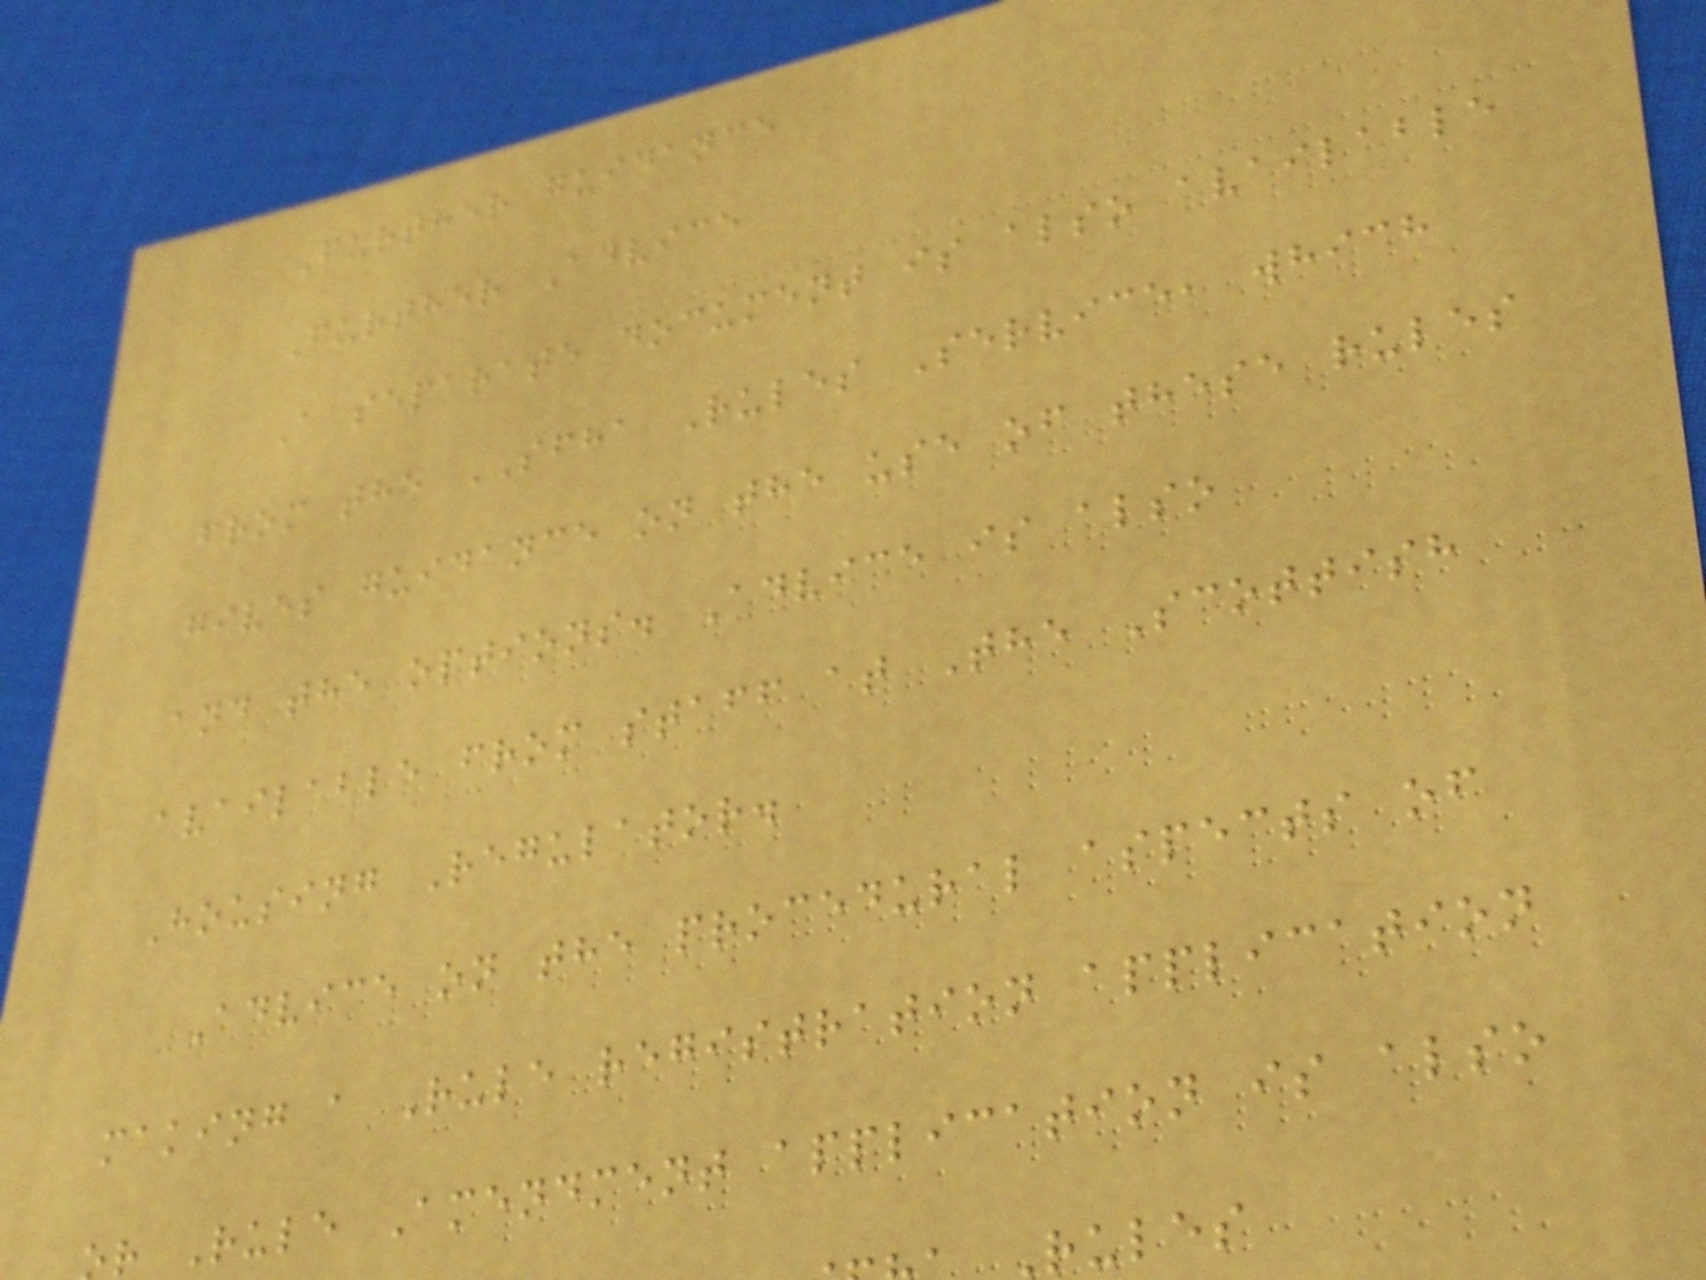Further guidance
Further Advice
A separate document is also available
from the SFHA Rules Service, which
gives guidance on the use of these rules
and the options. Advice is also
available from staff at The Scottish
Housing Regulator.
Advice on the procedural aspects of
making a Rule registration application
r Rule Amendment application is also
